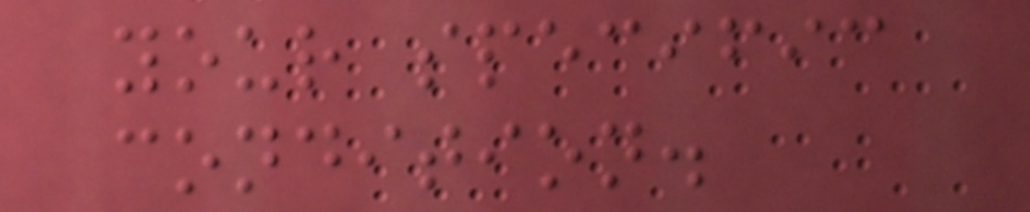your specific
condition.
